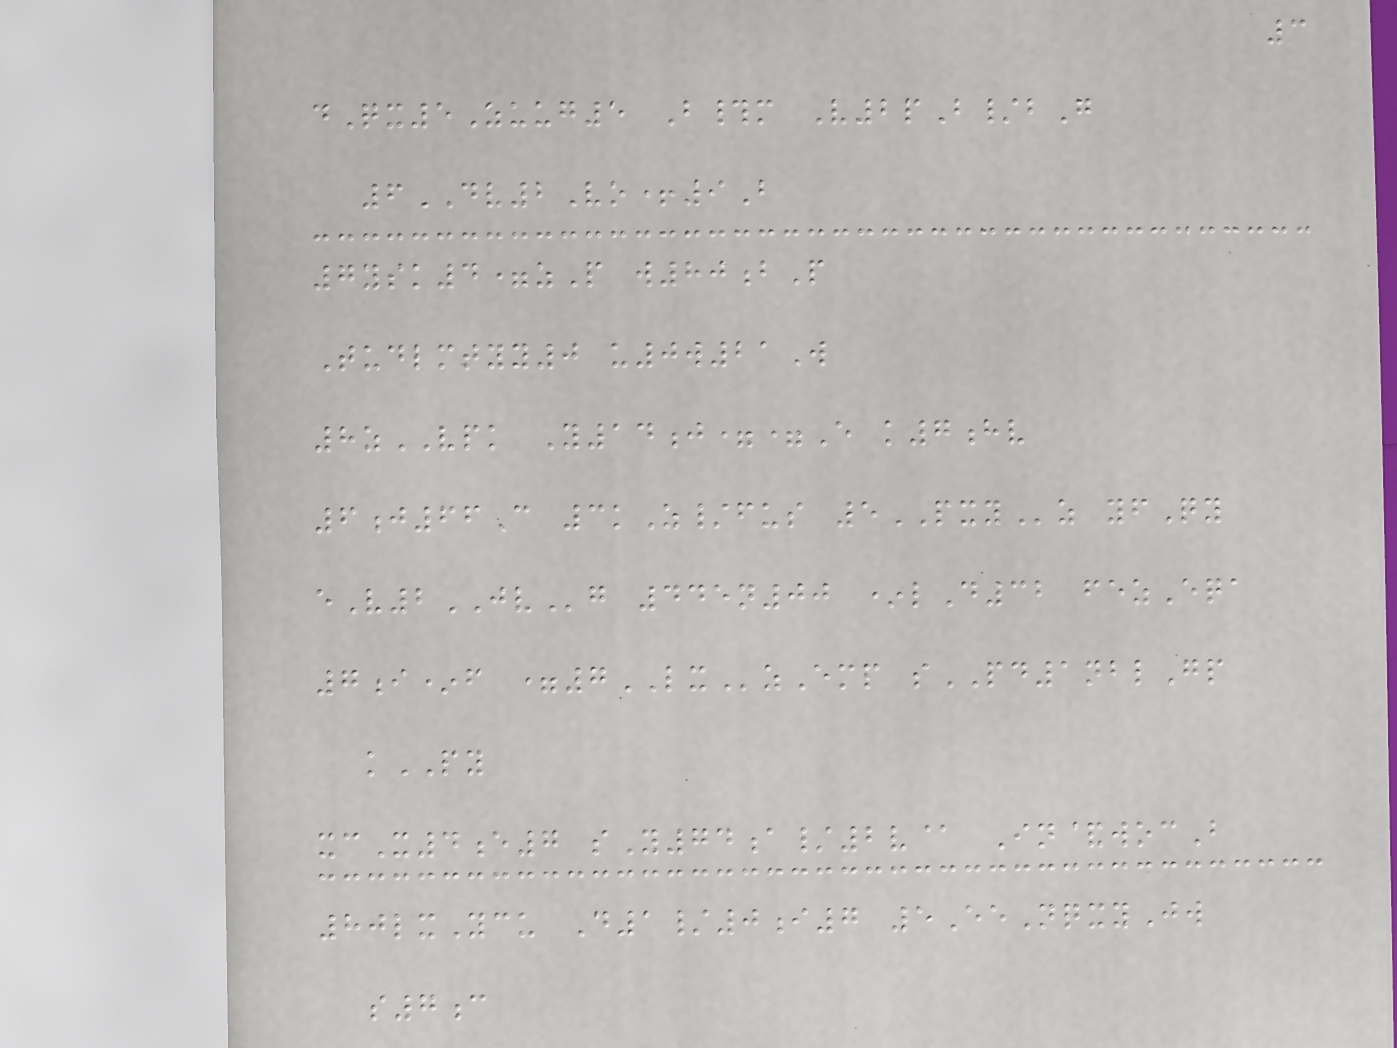3
dQx5Zuug5 B#m V2pB/bG
6DV2Vo+9B
7ysk4=zP w80bP
Tudlmtyy0 u0w21W
8zVPK Y14j==E k7hv
6j66C 3kZ/fus 5PXYz yfQy
eV2JVg 445n00 *lD32 fezEqa
7i*f =7LXzEmp sPD1nblGp
kPY
xcX4e7 sY74a/2v@ In&wocB
80lxYcu D1/0i7 5EeNqxyJw
s7c
